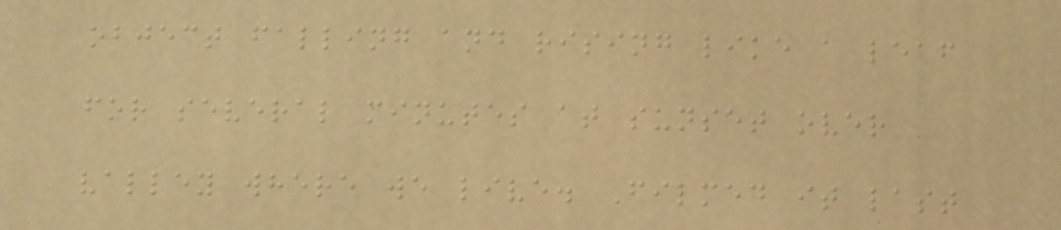object falling and rising like a leaf
for several minutes at sunset over
valley where we live. Filmed it last
